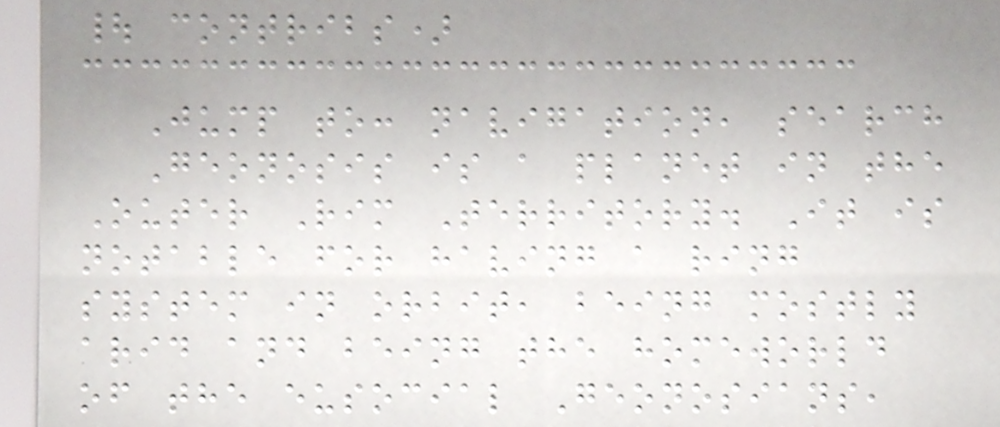| contribs)
Jump to: navigation, search
Geonosis is a planet in the
Outer Rim Territory. It is
notable for having a ring
system in orbit, being mostly
arid and being the homeworld
of the eusocial Geonosians,
